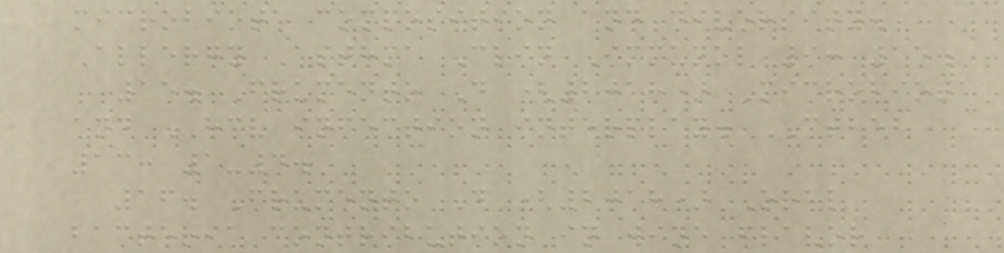microbiota composition and diversity.
Allergy Asthma Clin Immunol 9: 15.
15. Frumento D (2018) Microbiota
and HCV infection interplay. CTBEB
13: 1-4.
16. Frumento D (2018) Oral
bacteria contribution in wine flavor
